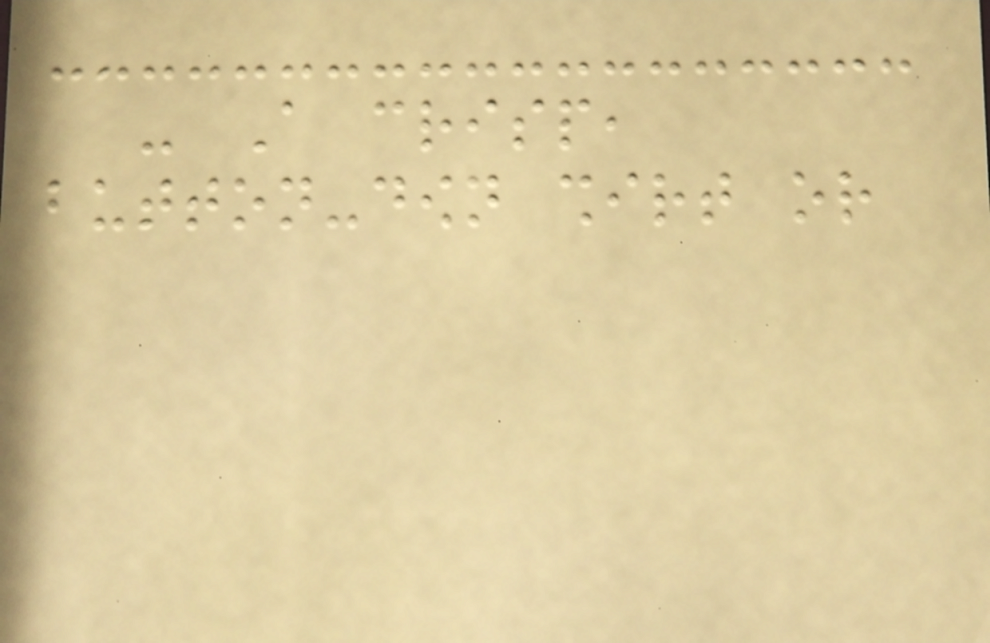- A crisp,
button-down shirt or
